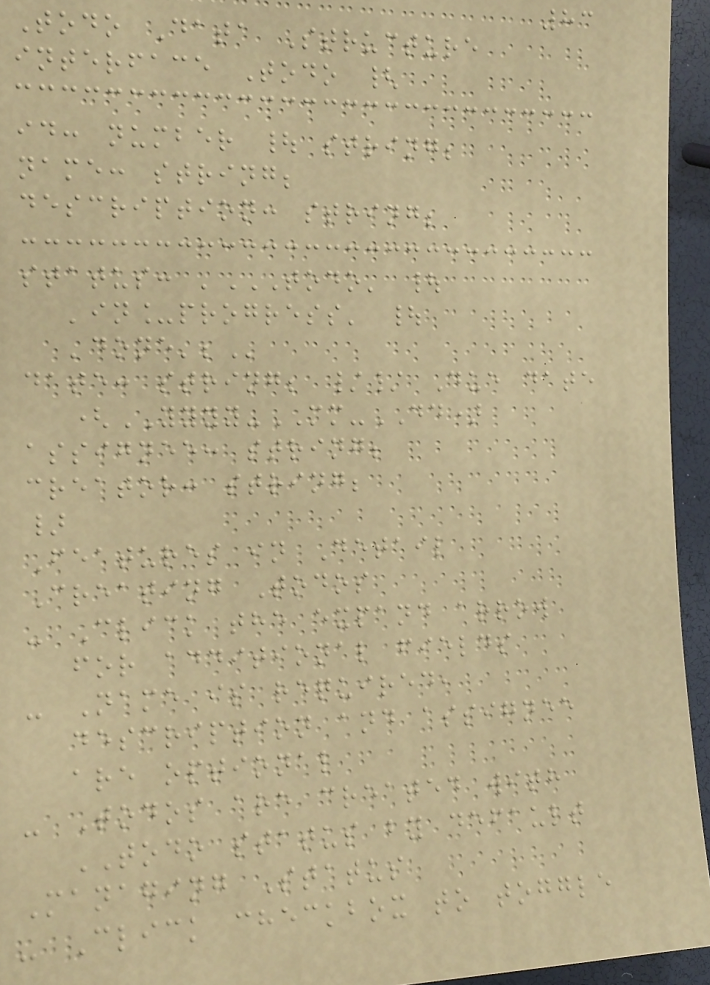83
Todo Data Structure
interface Todo {
id: number | string;
name: string;
description: string;
status: 'TODO' |
'IN_PROGRESS' |
'DONE';
date: string; // Due date
(YYYY-MM-DD)
assignee: string;
creator: string;
}
Features in Detail
Creating Todos
- Click the expand arrow
for additional fields
- Name is required,
description and assignee
are optional
- Todos are created with
TODO status by default
Managing Status
- Click checkbox to toggle
